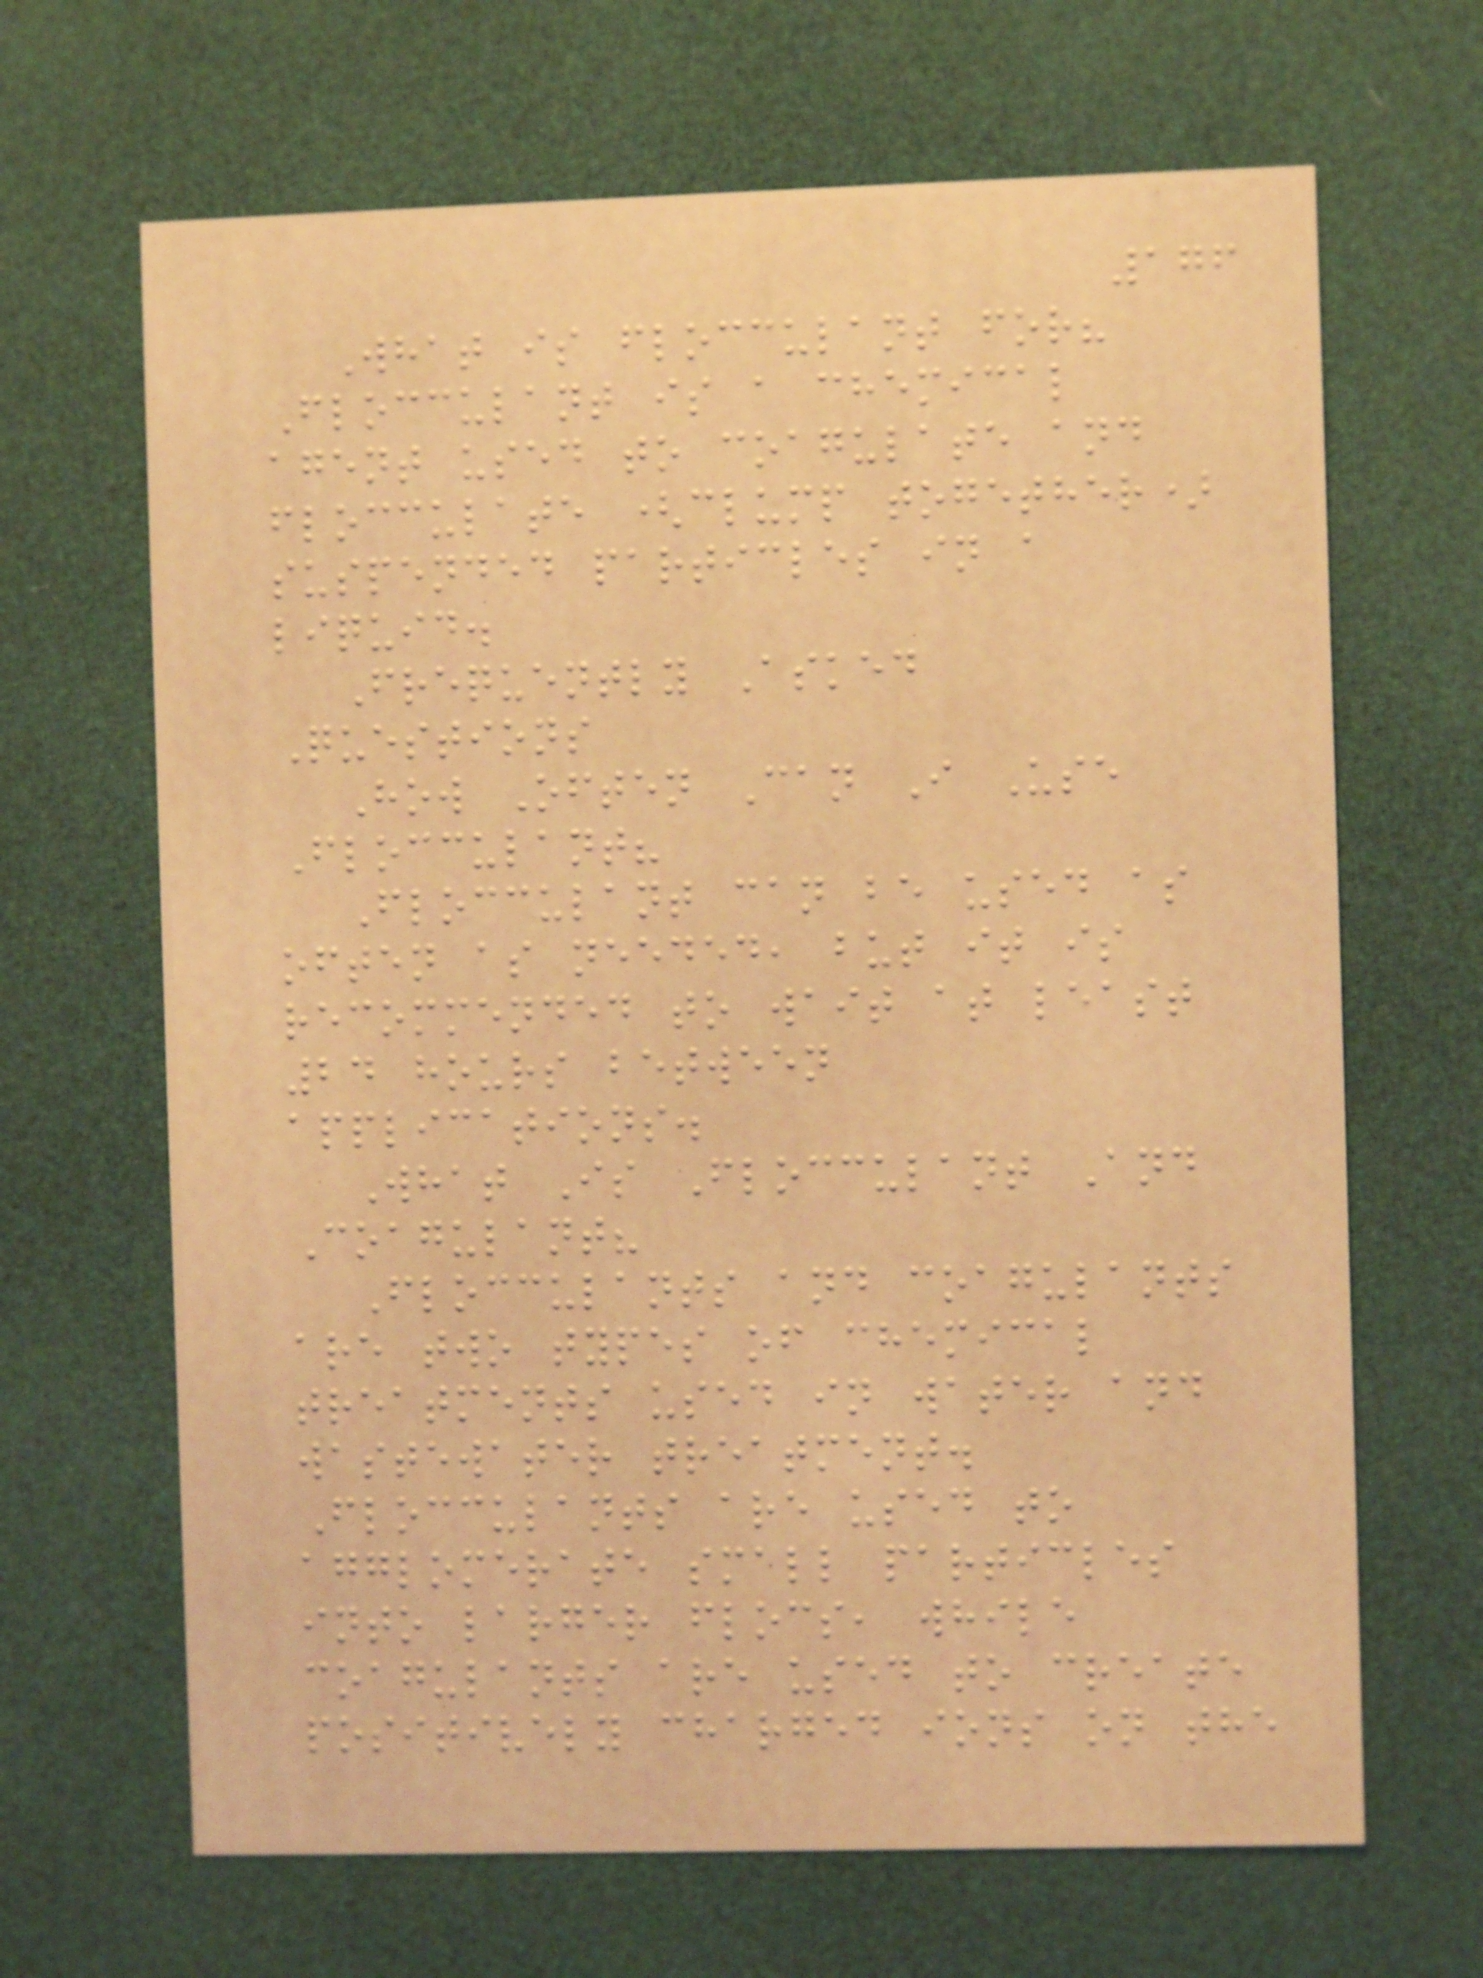176
What is flocculant for?
Flocculant is a chemical
agent used to coagulate and
flocculate (clump together)
suspended particles in a
liquid.
Frequently Asked
Questions
How Often Can I Use
Flocculant?
Flocculant can be used as
often as needed, but it is
recommended to wait at least
24 hours between
applications.
What Is Flocculant And
Coagulant?
Flocculants and coagulants
are two types of chemical
treatments used in water and
wastewater treatment.
Flocculants are used to
agglomerate small particles
into larger flocs, while
coagulants are used to create
positively charged ions on the
